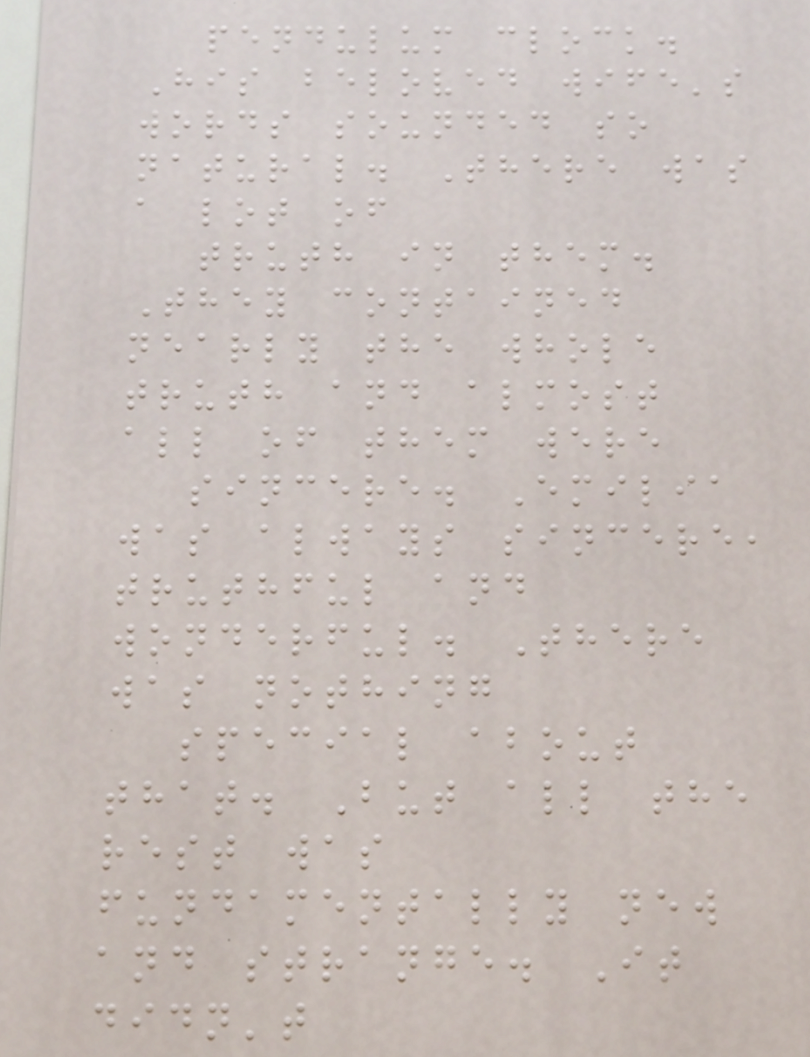pendulum clock.
His beloved wife's
words sounded so
natural. There was
a lot of
truth in them.
They contained
nearly the whole
truth and almost
all of them were
sincere. Emilia
was always sincere,
truthful and
wonderful. There
was nothing
special about
that. But all the
rest was
fundamentally new
and strange. It
didn't
